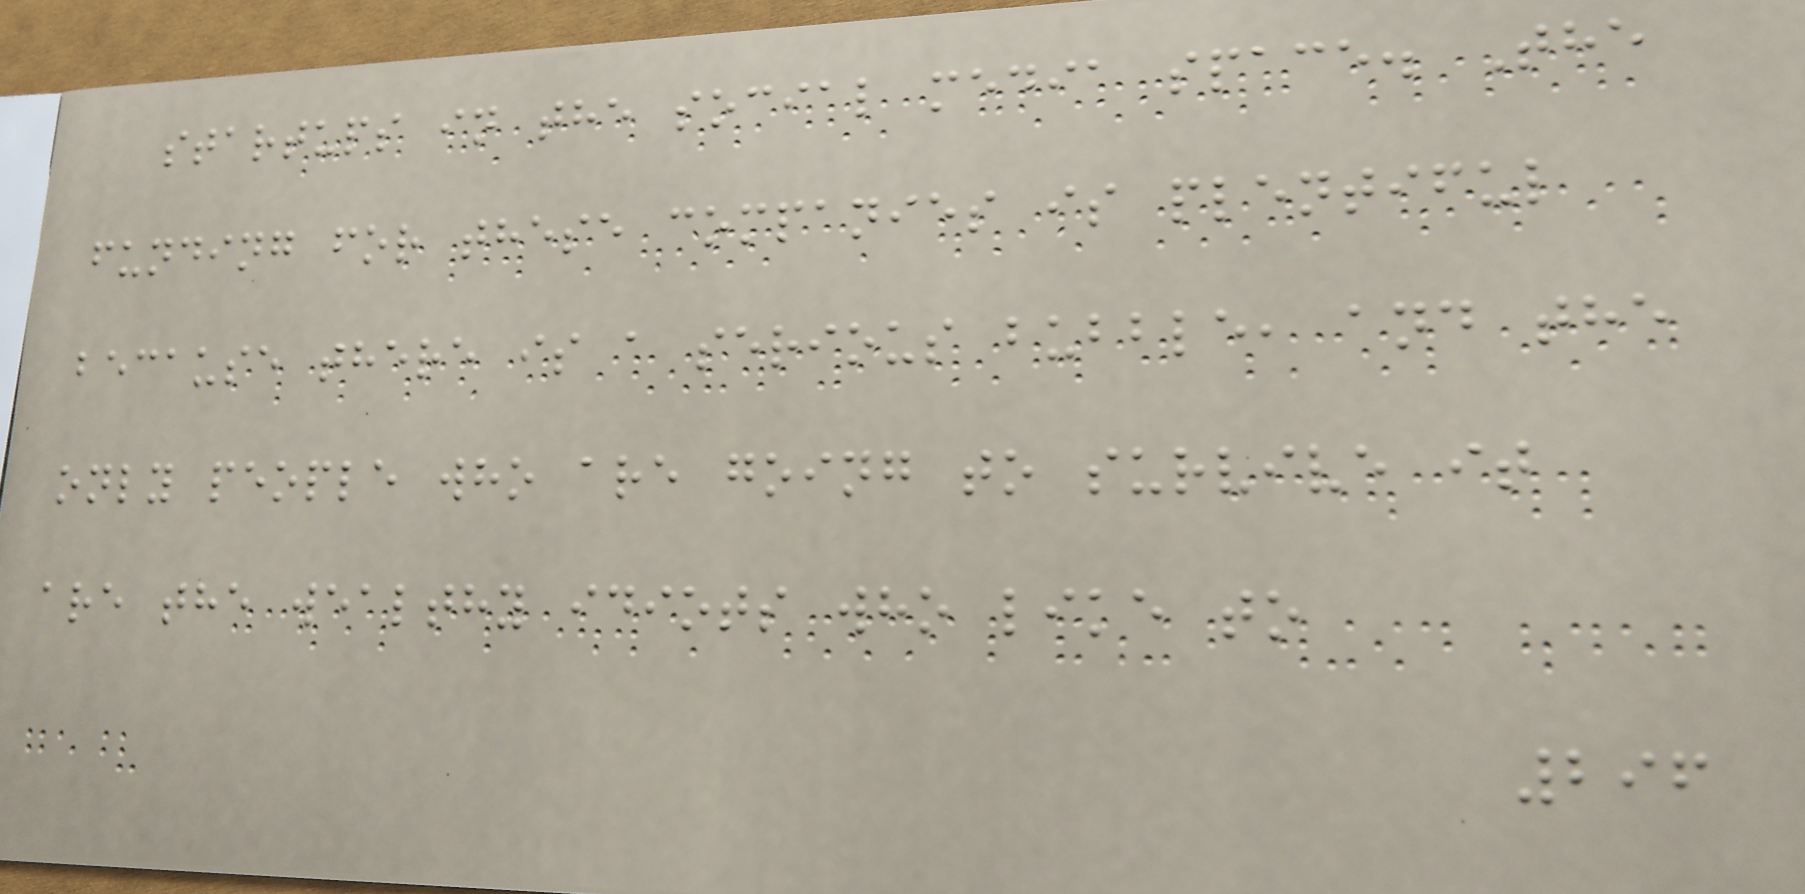startups in the social media space. The
funding for these companies is plentiful
because there is a serious bubble, and the
only people who are going to survive it
are the wealthy idiots who like to
296
